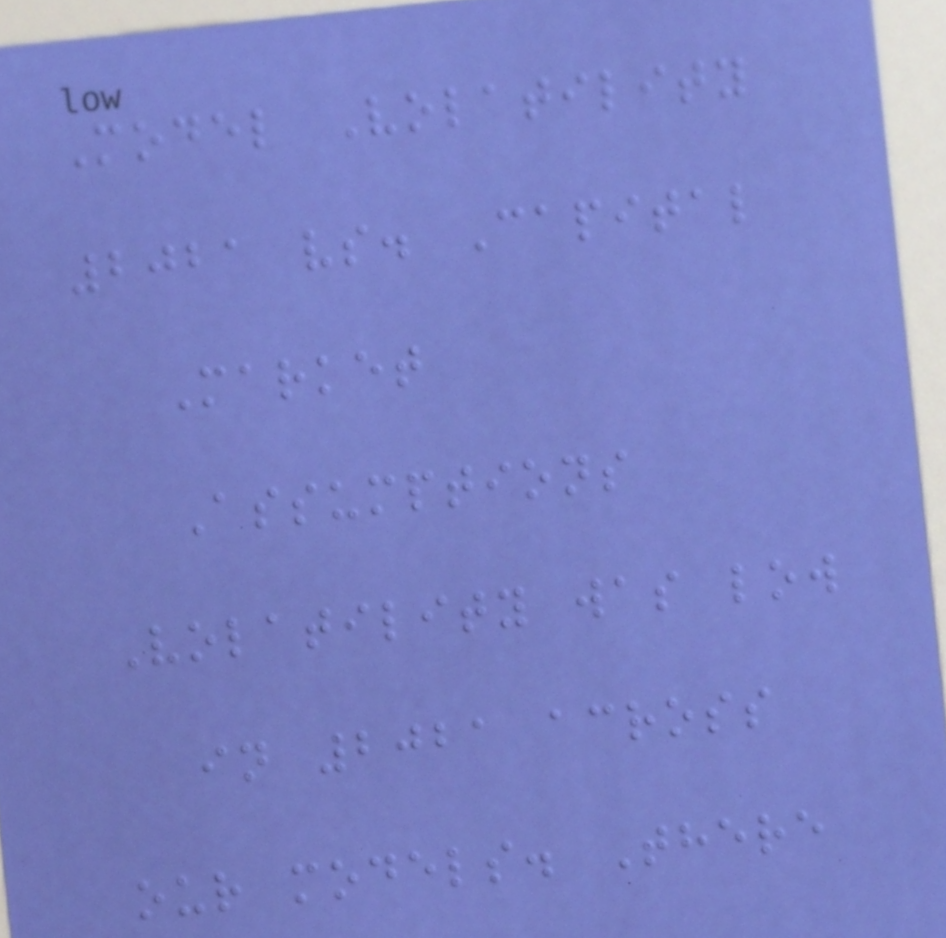Model Volatility
2021 vs. Capital
Market
Assumptions
Volatility was low
in 2021 across
our models. There
